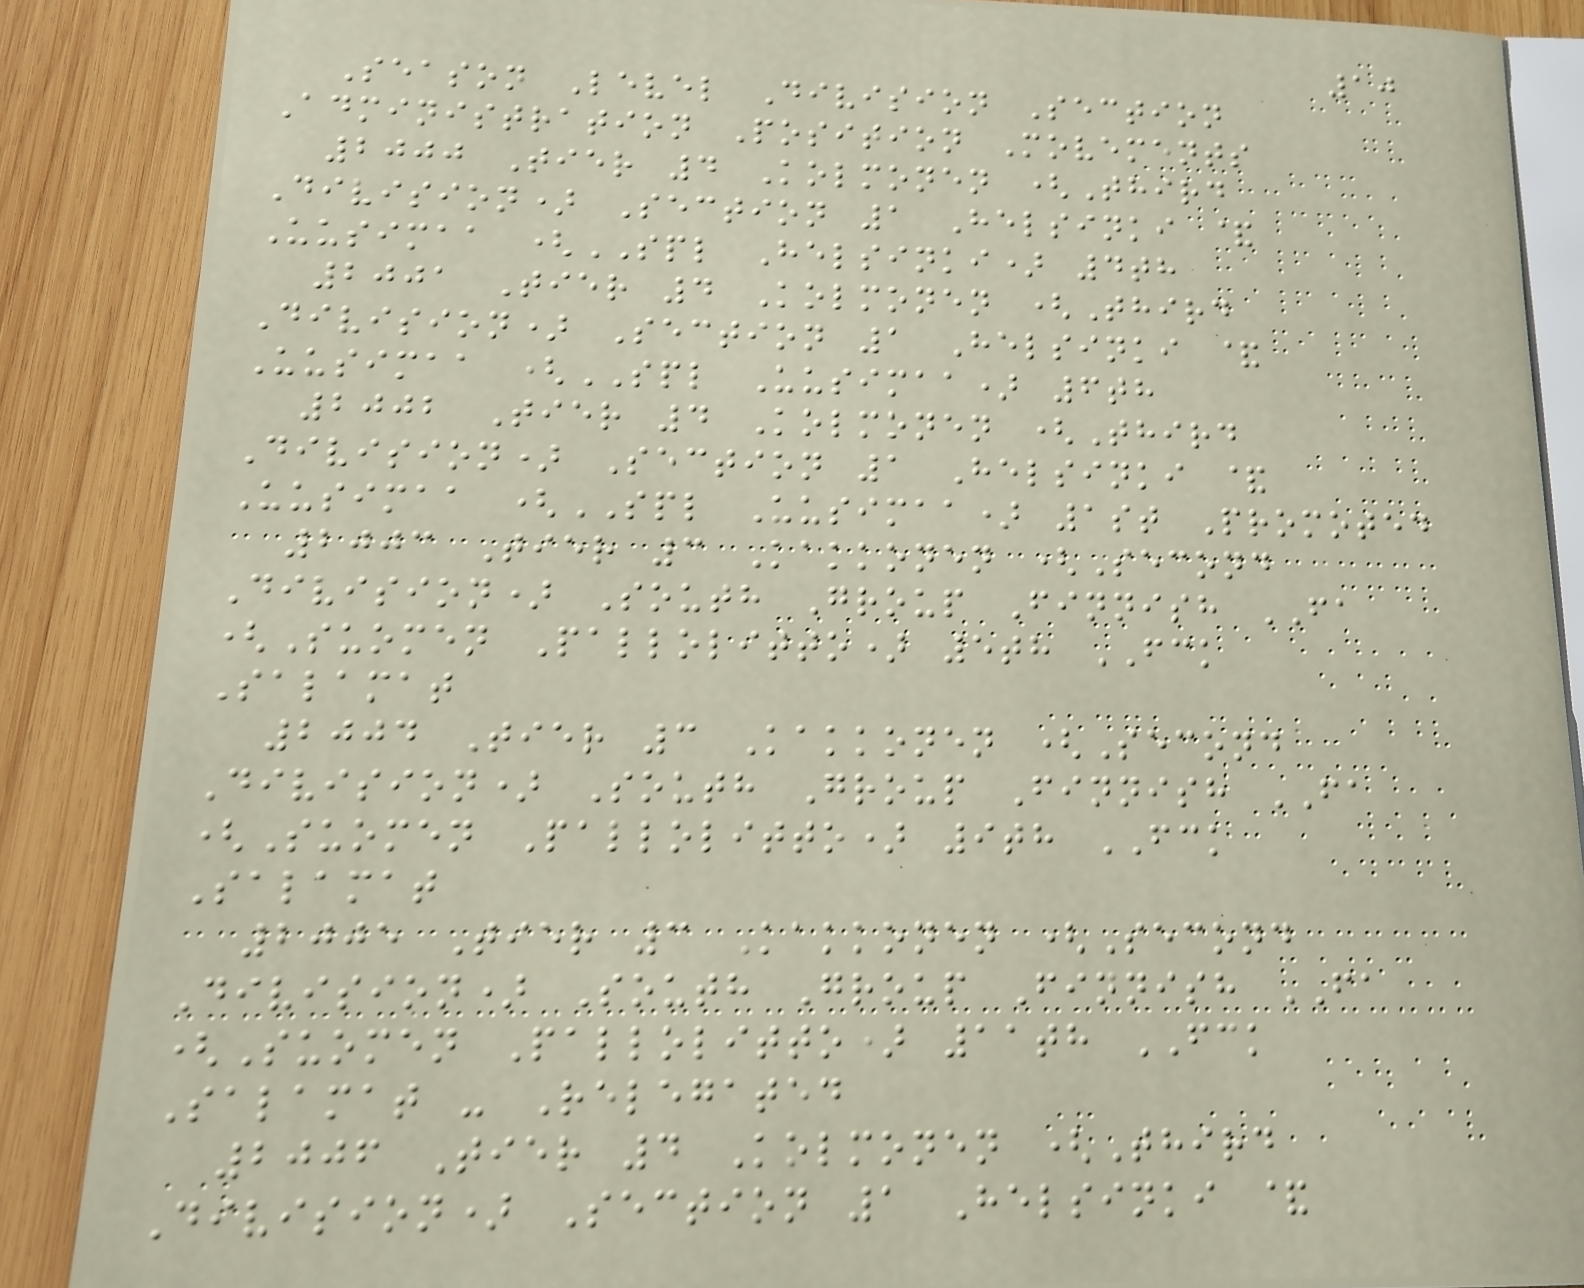10
Season Level Division Section
Administration Position Movements
2000 Tier 4 Kolmonen (Third
Division) Section 1 Helsinki &
Uusimaa (SPL Helsinki) 4th
2001 Tier 4 Kolmonen (Third
Division) Section 1 Helsinki &
Uusimaa (SPL Uusimaa) 6th
2002 Tier 4 Kolmonen (Third
Division) Section 1 Helsinki &
Uusimaa (SPL Uusimaa) 1st Promoted
2003 Tier 3 Kakkonen (Second
Division) South Group Finnish FA
(Suomen Pallolitto) 5th FCK
Salamat
2004 Tier 3 Kakkonen (Second
Division) South Group Finnish FA
(Suomen Pallolitto) 9th FCK
Salamat
2005 Tier 3 Kakkonen (Second
Division) South Group Finnish FA
(Suomen Pallolitto) 11th FCK
Salamat - Relegated
2006 Tier 4 Kolmonen (Third
Division) Section 1 Helsinki &
